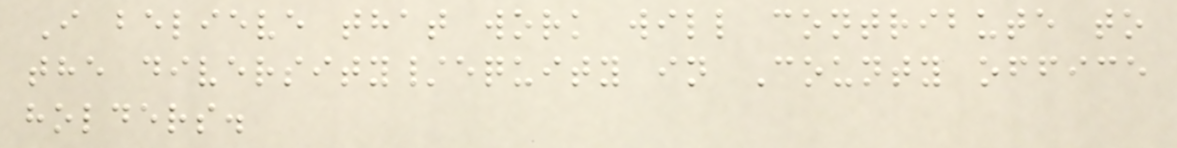I believe that work will contribute to
the diversity/equity in County office
holders.
